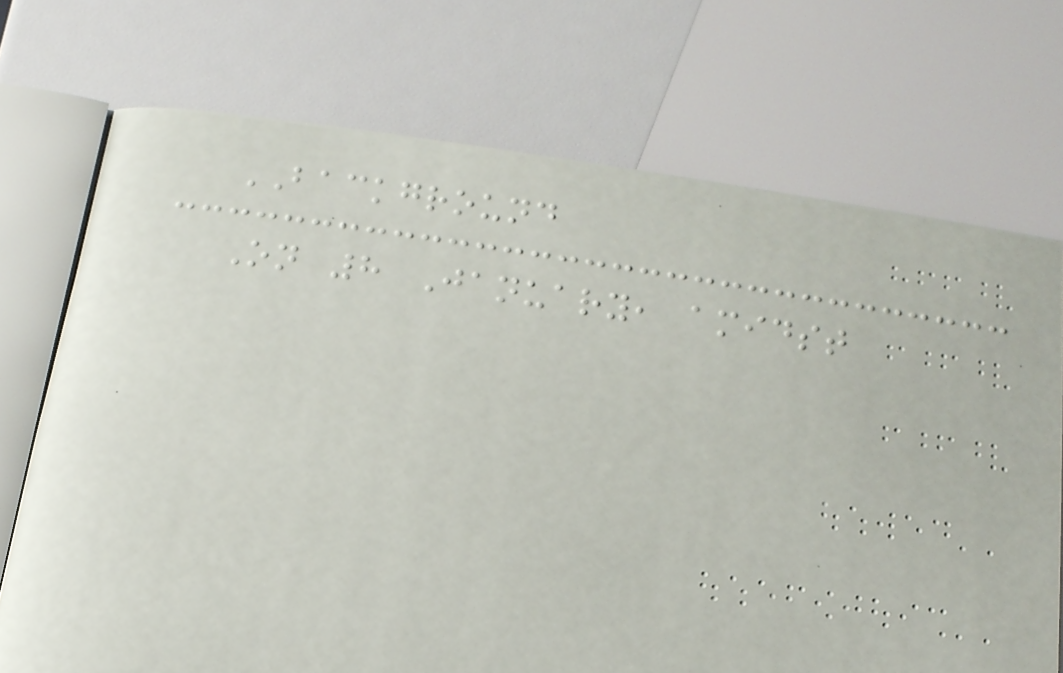BACKGROUND
On 8 January, amidst
